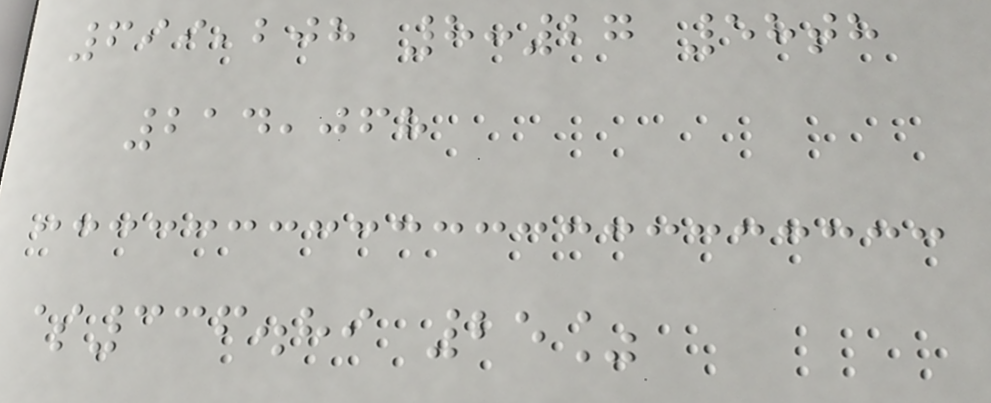699,208 8:27 58th
214,068
$336.89 25%
